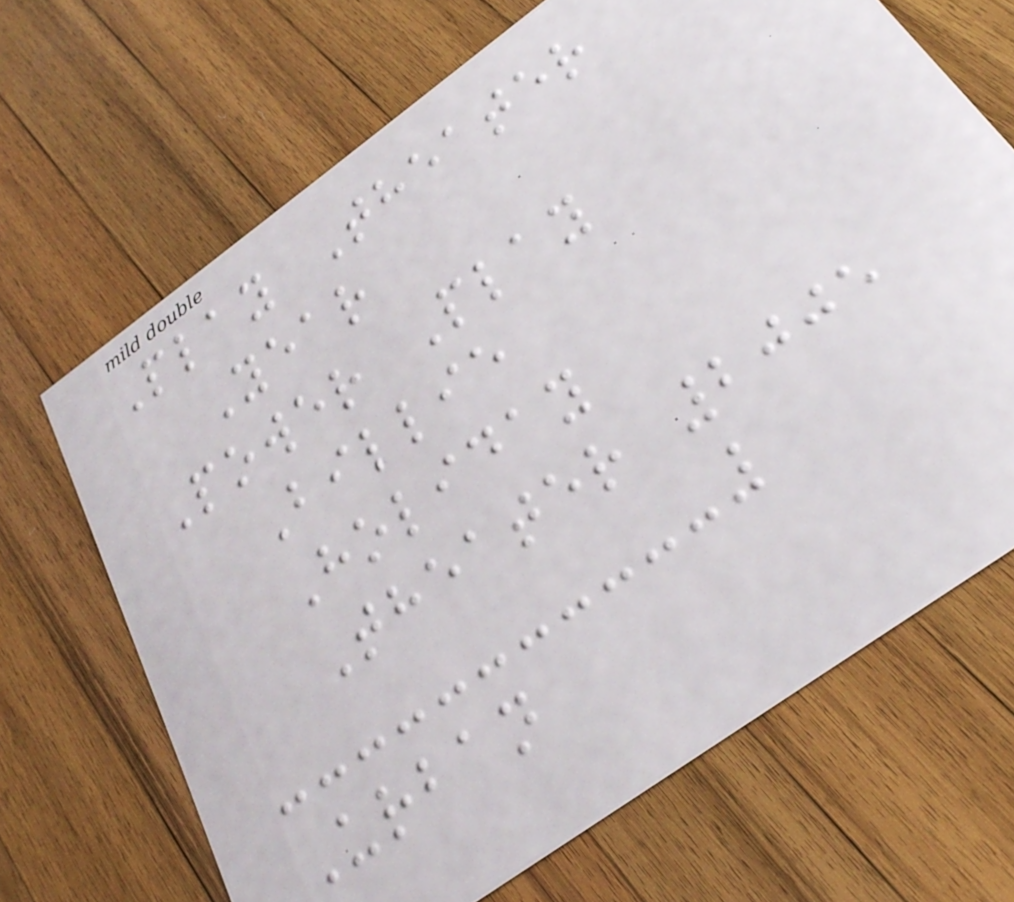Play Theater
Year
Power Play
Billie
Holiday
Theater 2005
Urban
